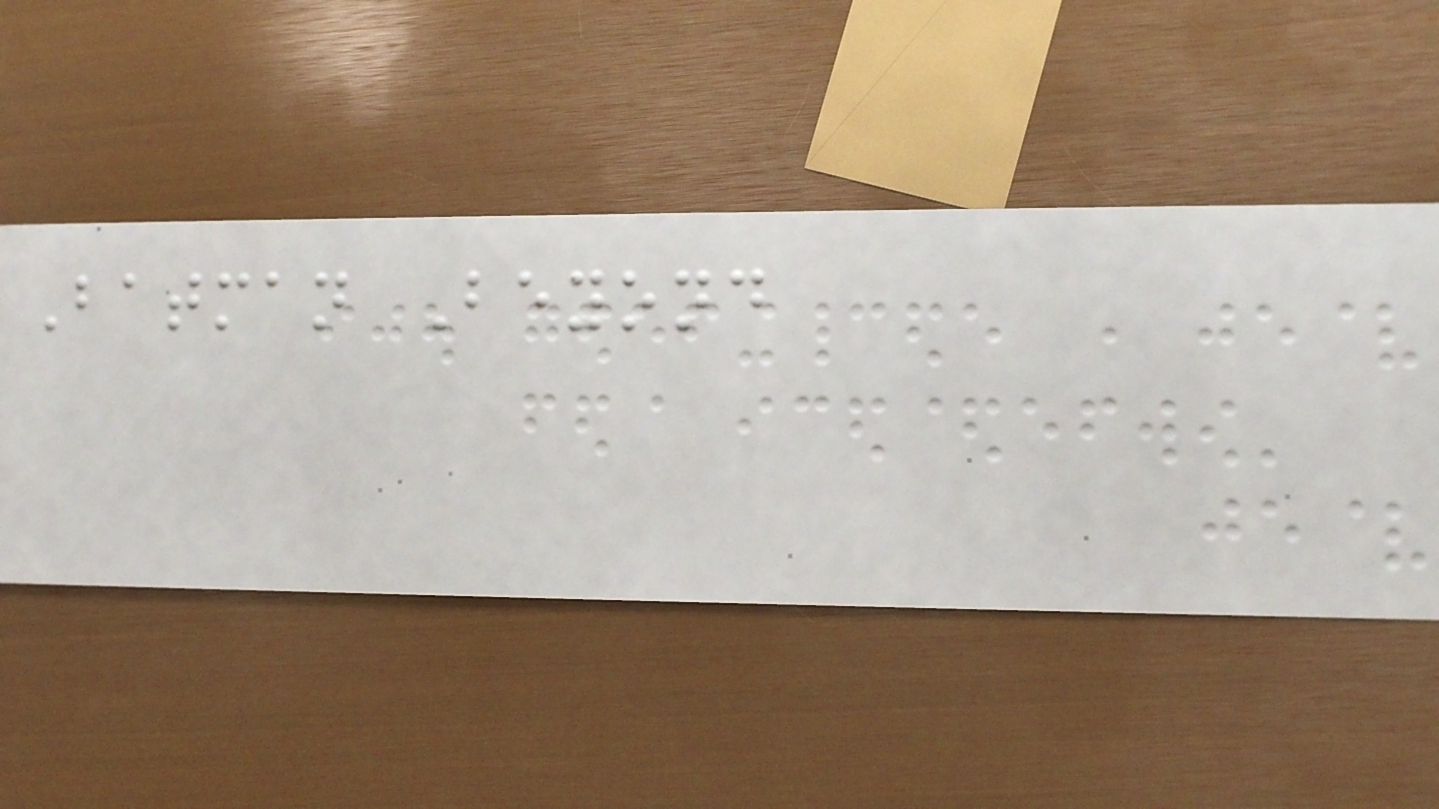Batman Beyond
